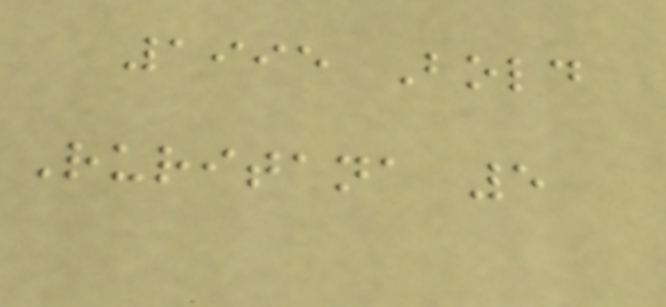1995 Bold
Ruritana 5
